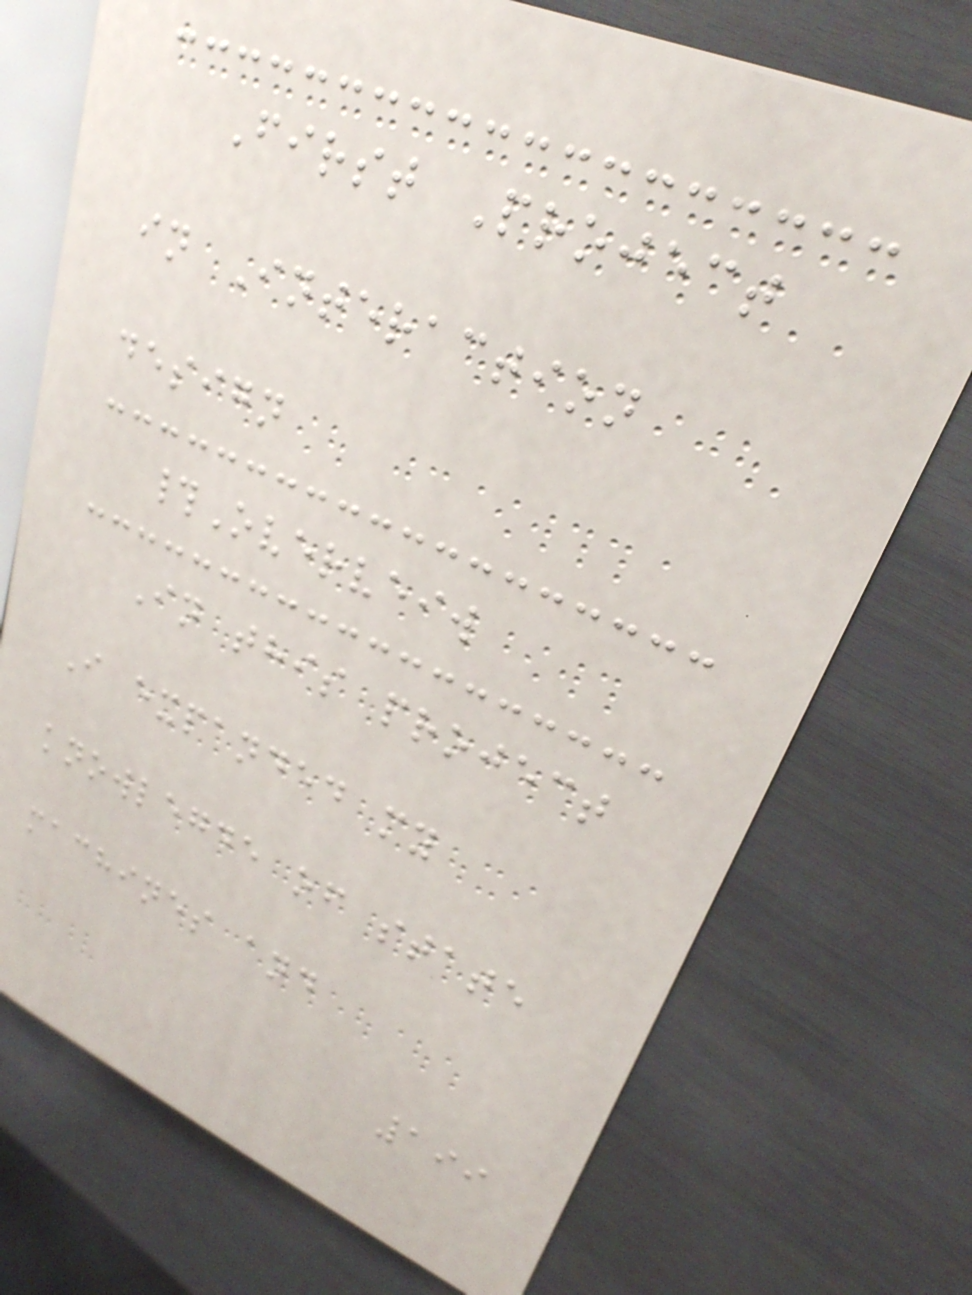First Project
in Interaction
design
#Overveiw
In this project
I expanded my
knowlegde of state
machines and
199
